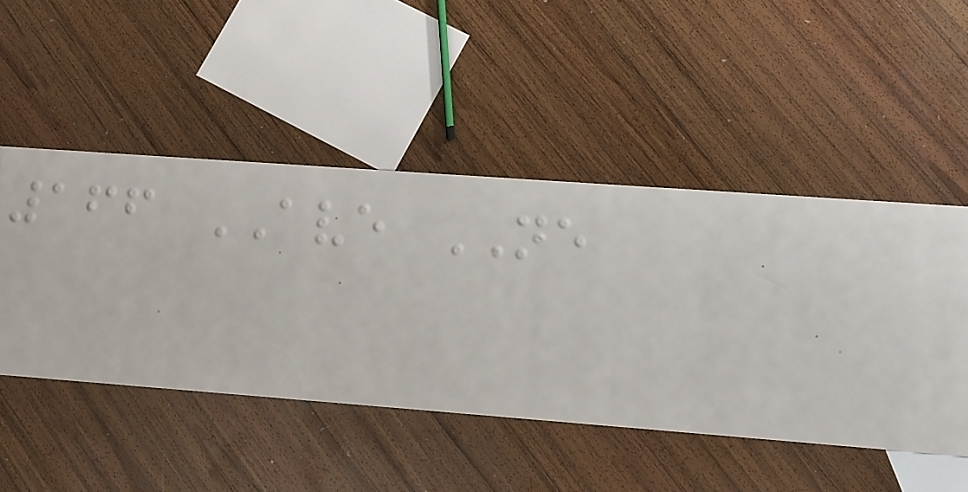166 AVE NE
